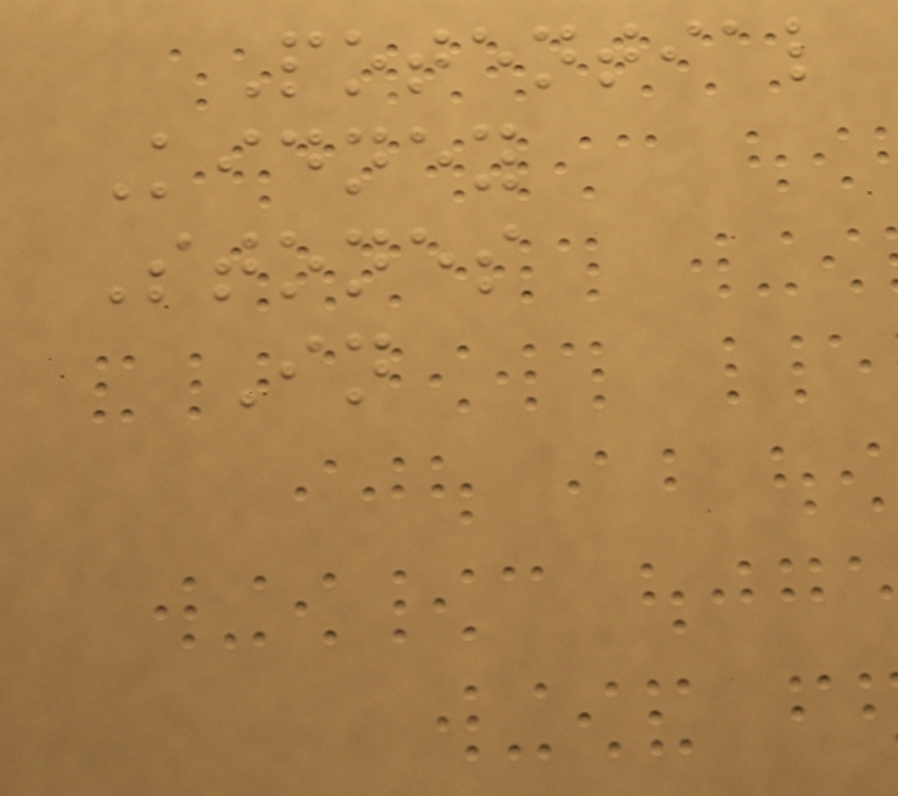Potential
Kidney
Stones
In
